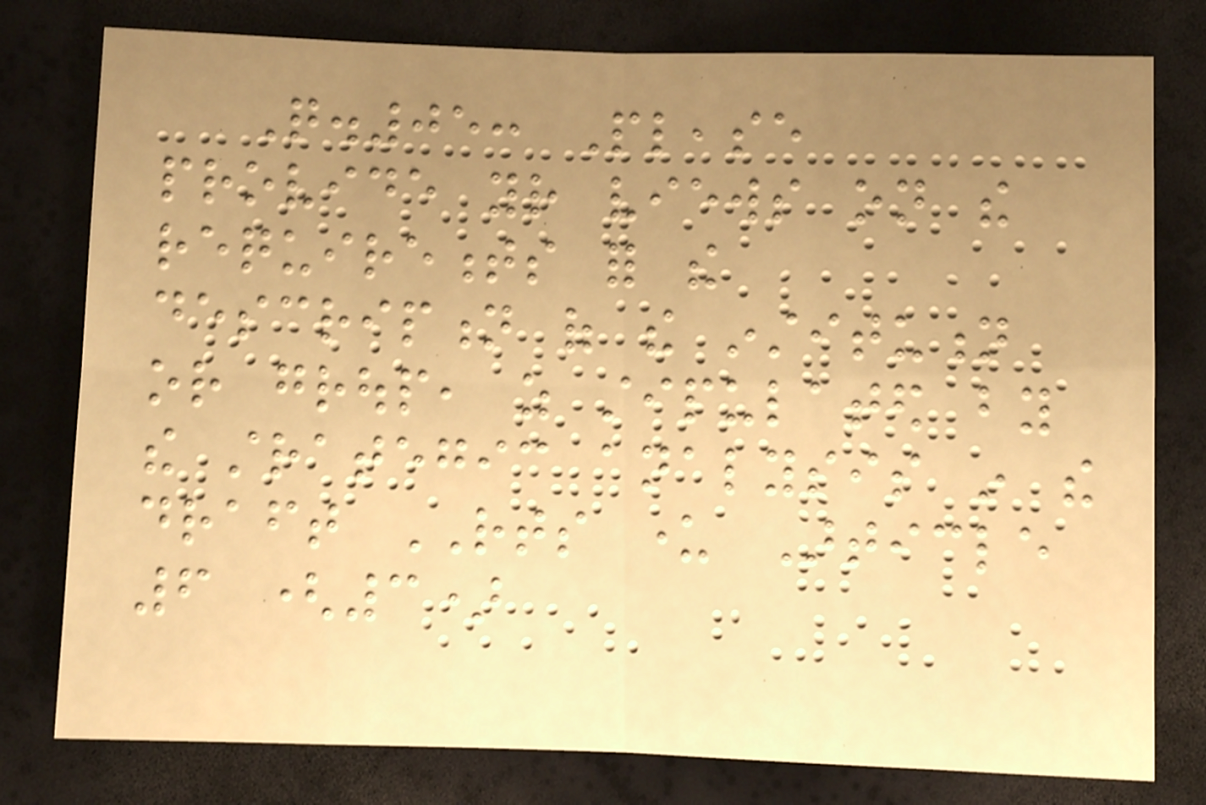Q.05: Please
provide your views on the
requirements for the
description of the institution
or group, as stipulated by
the strategic analysis in the
draft RTS under Article
6 (3)
